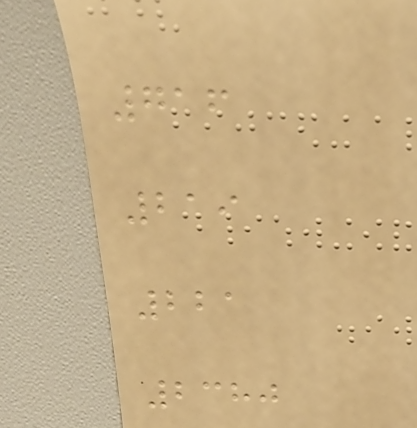716
219
221
2380
